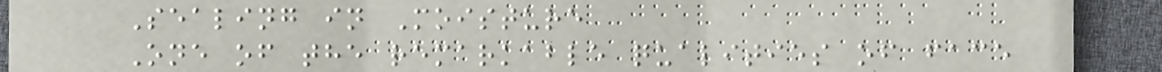Sealing in Moisture
One of the remarkable qualities of face
